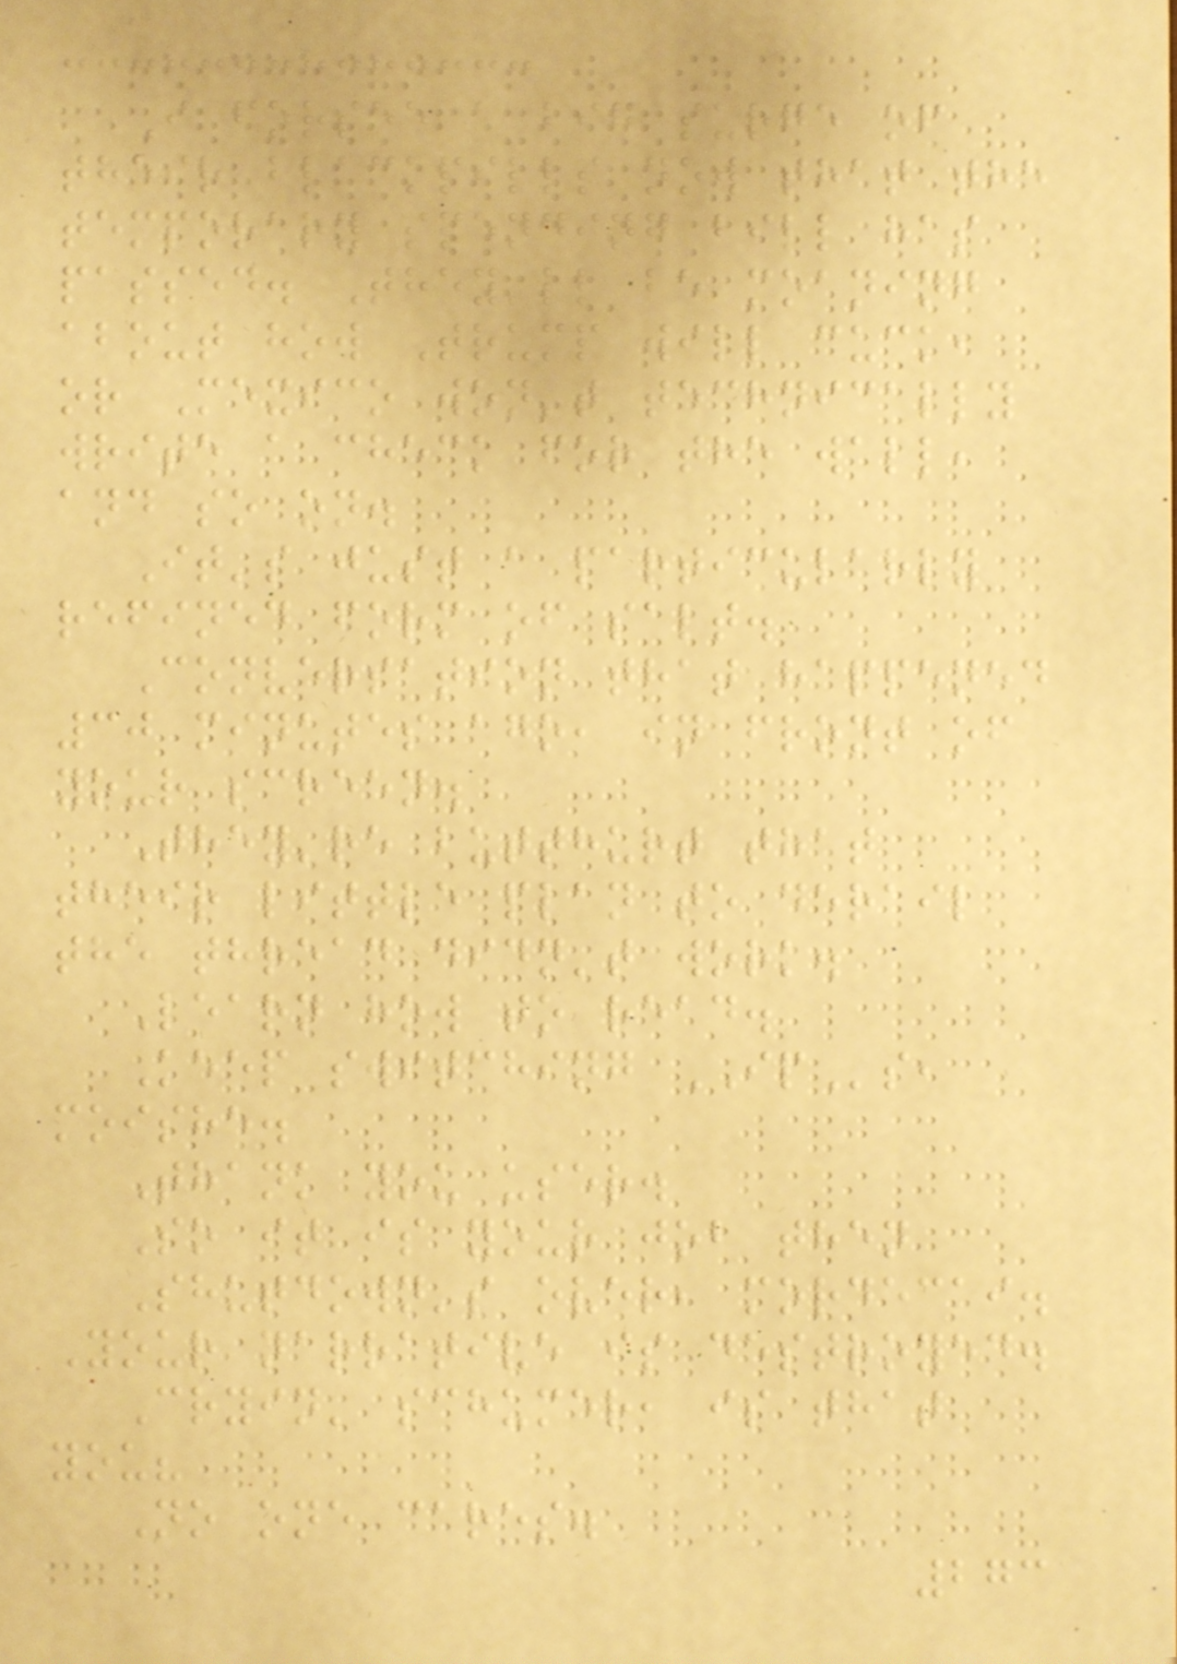I forsee a big surge of
their blackpills now that the
temporary spending bill has
passed. They'll be moaning
about how Trump will cuck,
or Mexico won't technically
write a check for the wall,
and so on.
It's just a particularly
refined form of salt.
Conversation that happened
30 minutes ago, in front of
your screen.
They're butthurt that
their little plan to derail
the thread didn't work.
Learn how to read.
Keep switching IPs,
moishe.
Thank you user.
So it is your job then
Shutdown's over, mordecai.
Your narrative is destroyed.
Cryin' schumer, is that
you?
No one cares.
273
